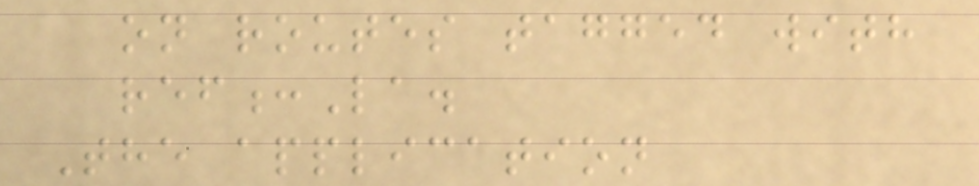on routes tagged with
ref:La.
The application
